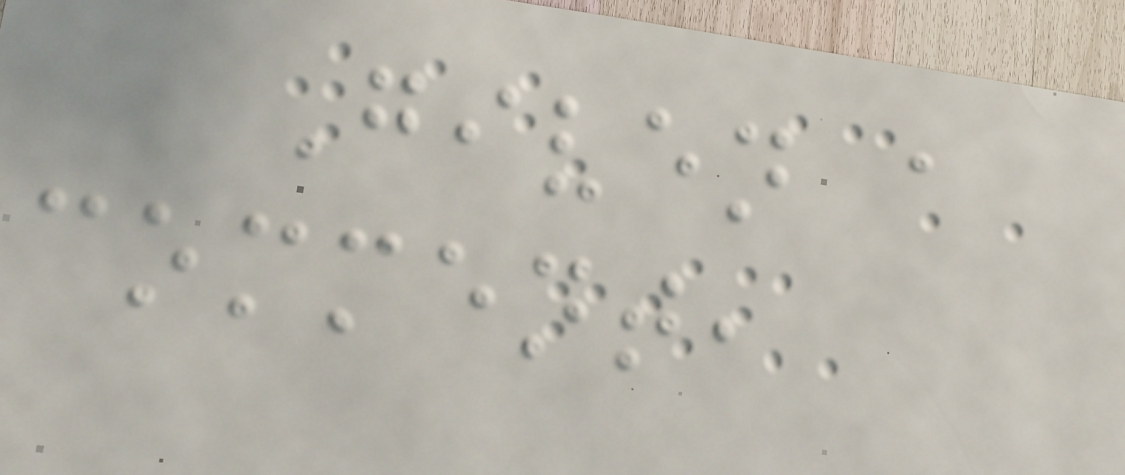Given a
comment,
